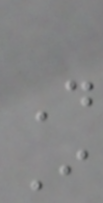D
I
